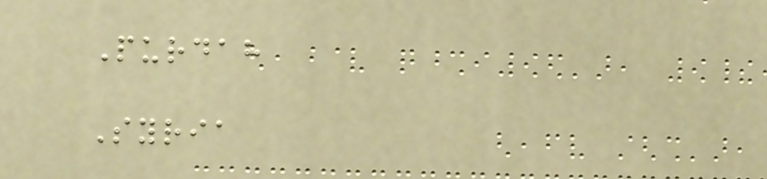Purdah
Syria
